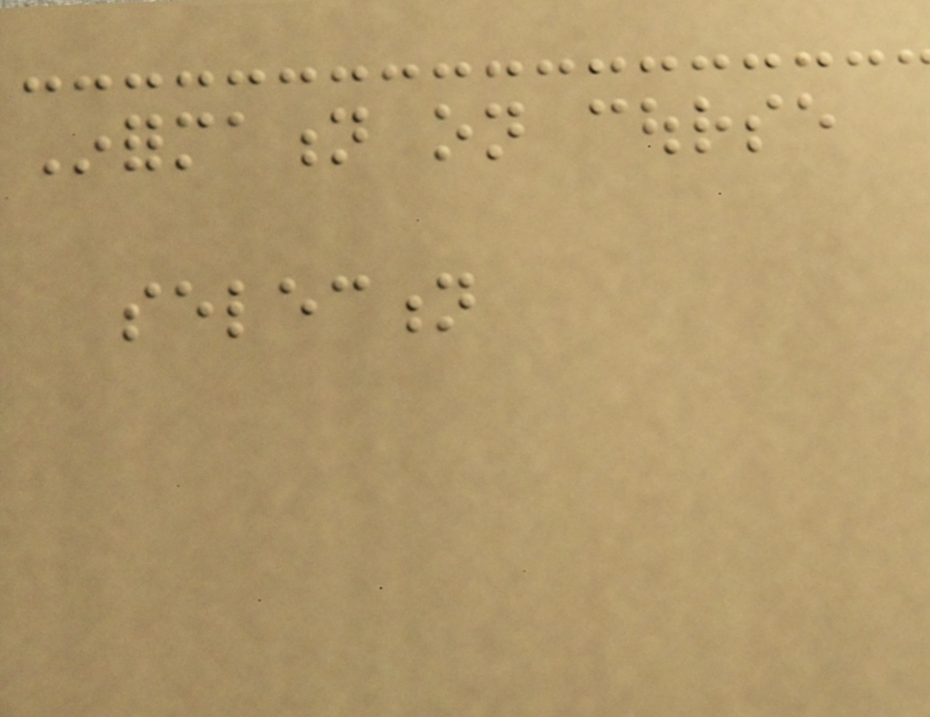Information on course
selection
